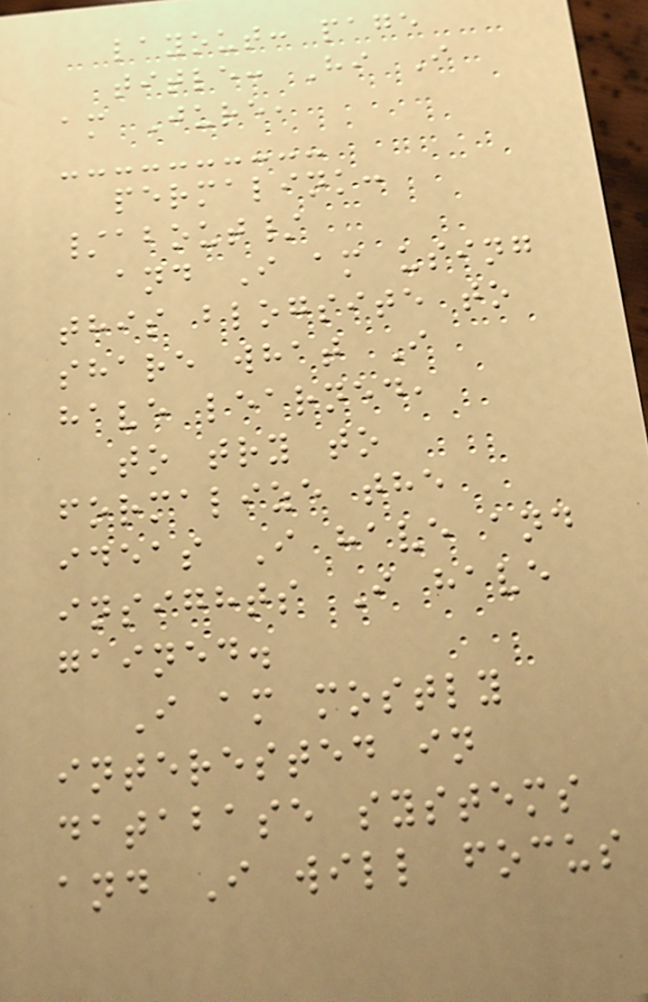layout: page
title: Hi I
am Jure,
permalink:
/about/
and I am using
this blogsite to
share what I
have learned,
to try to
formalize the
ideas I have and
insights I have
gained.
I am mostly
interested in
database systems
and I will focus
